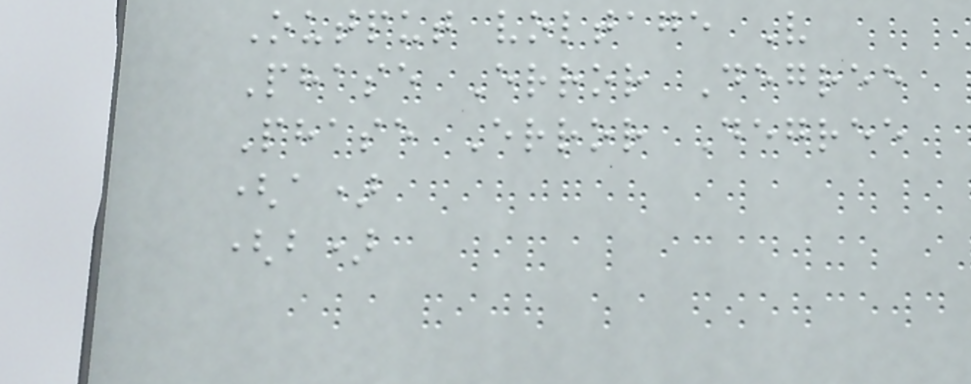Output voltage V
Phase Error Degree
Phase Error Degree
(a)
(b)
